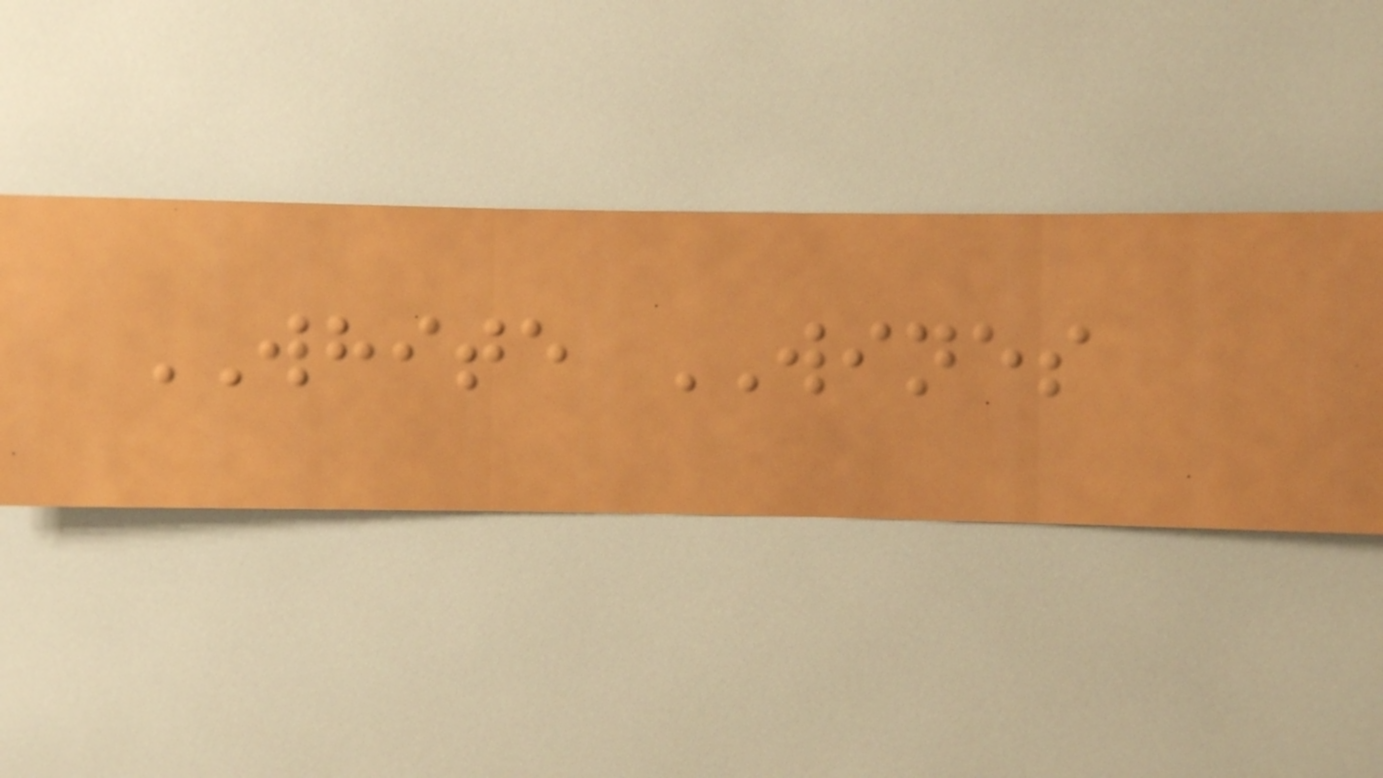WHITE WINES
